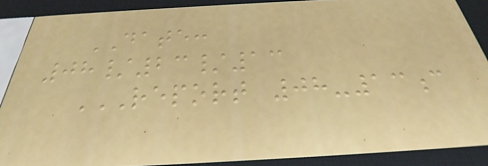DATE:
08/23/13
REPORT 08-13C
